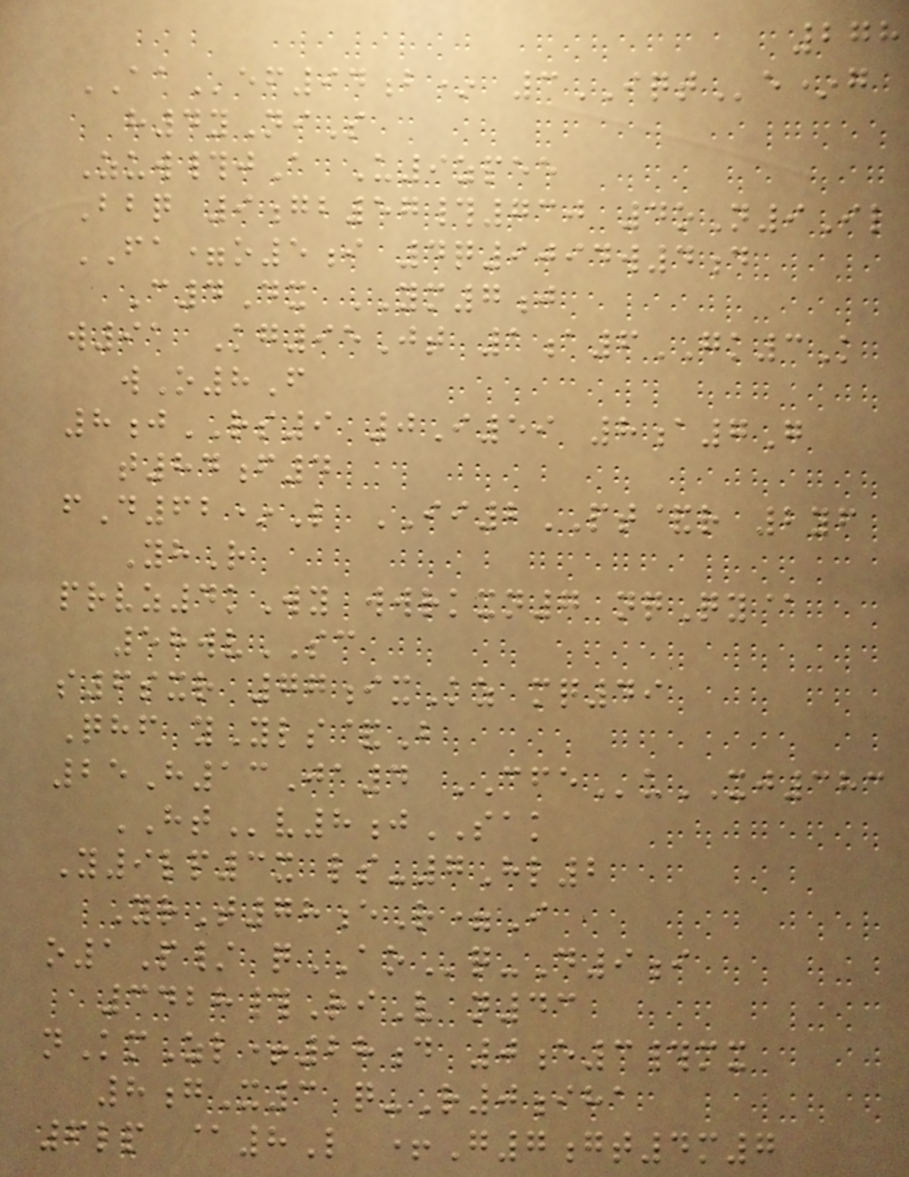278
AAef94b* 3IQTe*g
h4yNiS
Zuw#jA U9zpee
Bbq 9gb57#730 4oN9Il
FA=o5i 4q9094w4d
C4Dx YM7j
w91 Kg95Jt 1a6GK3K
wO8F
8jRS9 0I59 8a7G
t84f4
fD62*L II2PT&r 2yf
YhR
prvz4kWy wwrkxn7 nqQy@
58wvSC
s6sxr 77ixKz mq49
Qhf yYls&B
25H13Ja4 CFEuXJ383
HTv8jSAK
Y9lp3x ls-7Hl2
YrT78eR=I
o1P/ qAOq-D9i
3428#RiV n43
nKmZl+28d 0e3#mx
8gX3 q-R0iha
6lp @8L +G7gt4m7
